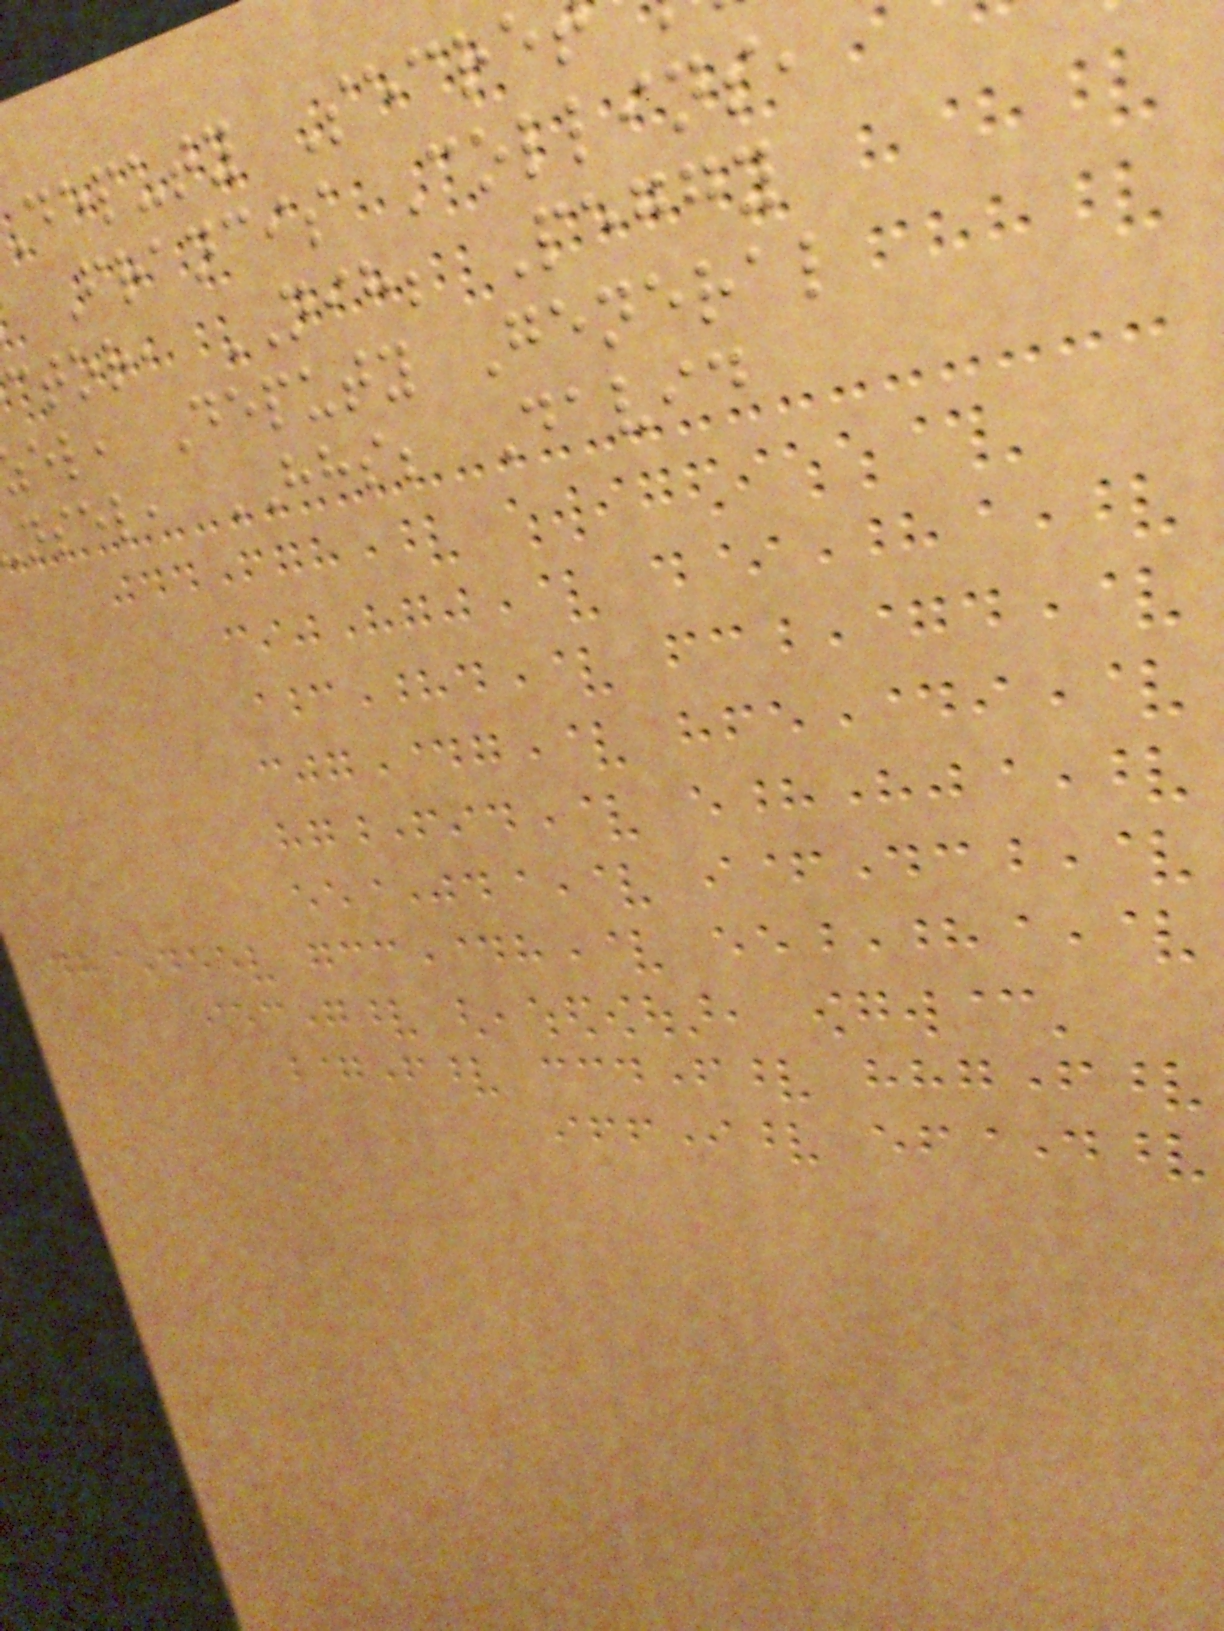deputy Secre
Francis Collins,
ctor, NIH; Peggy
el, Deputy General
nsel, HHS; David
